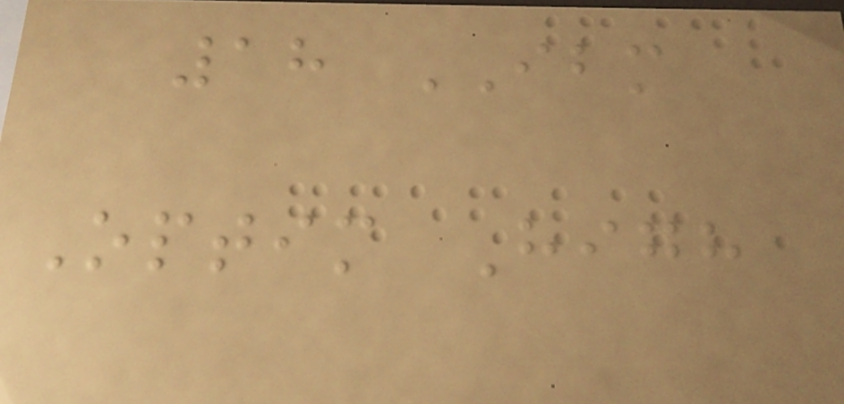18 IBM
Optim High
